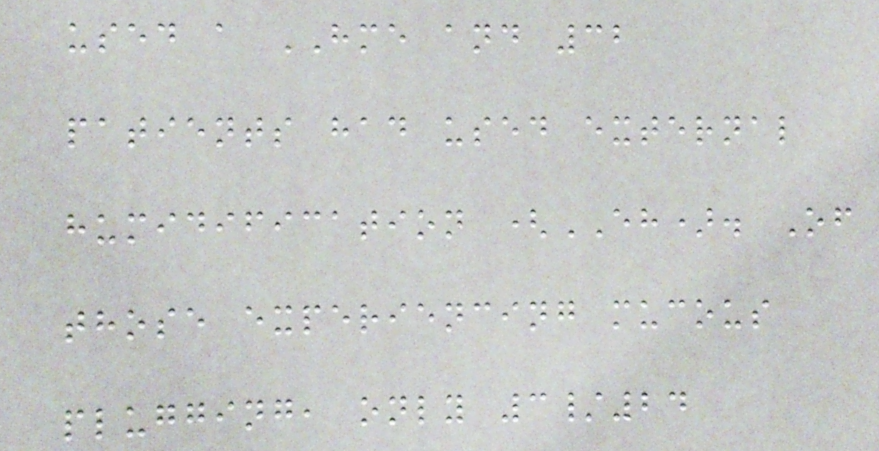used a HME and 32
patients had used external
humidification (EH). Of
those experiencing mucous
plugging, only 3/24
